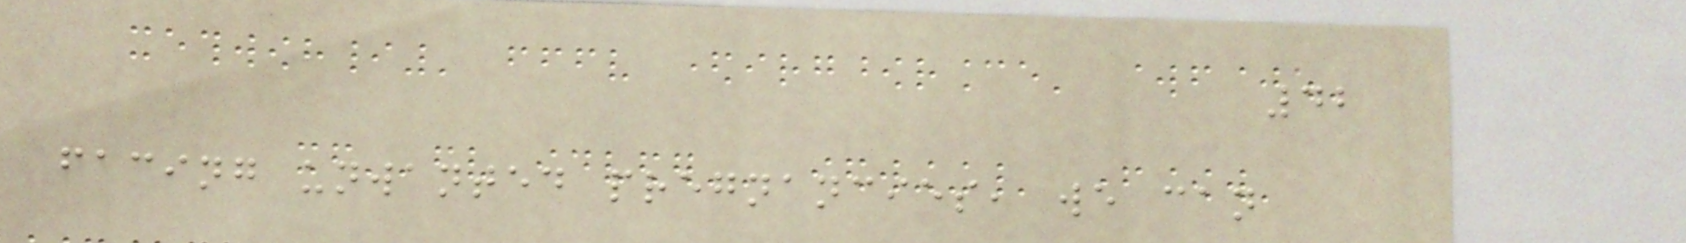42
facing unwanted pregnancies, we can
